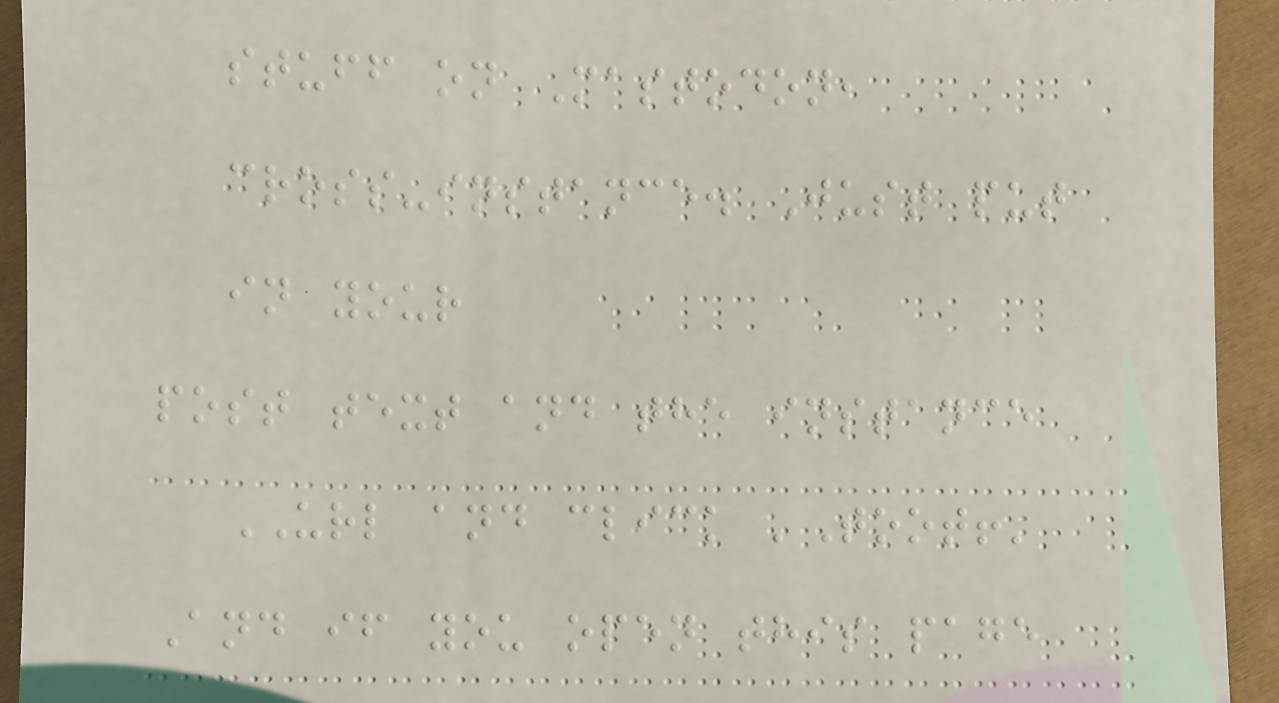stuff on Mastodon,
cross-instance. Just put
in your
post text and the instance
URL and click 'Toot!'
And if you open this page
